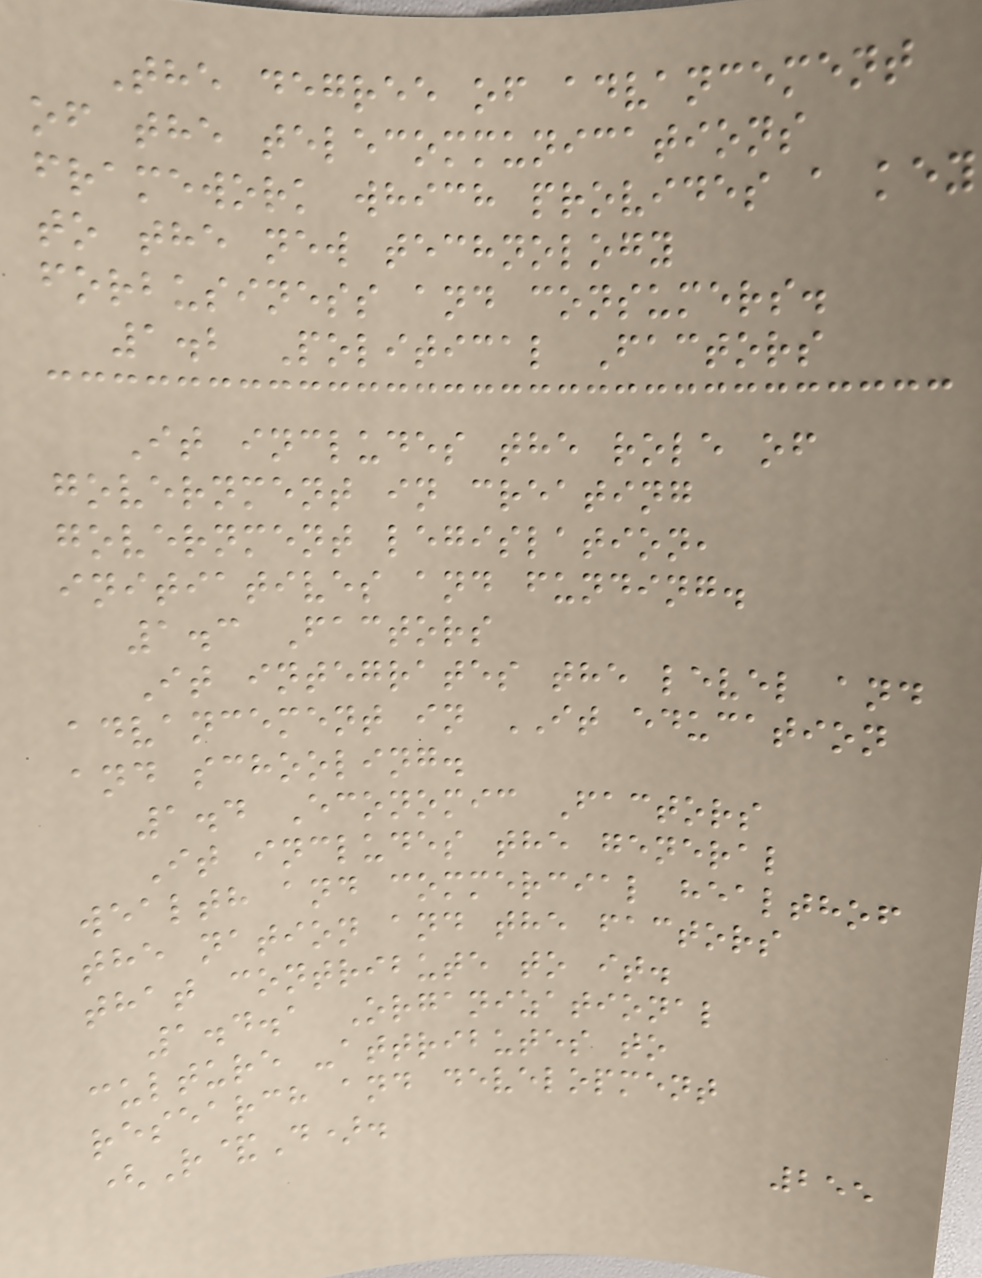The degree of advancement
of the telecommunications
framework which provides a key
to the new technology
forbusiness and consumers.
1.2 Political Factors
It includes the role of
government in creating
government legislation,
initiatives and funding.
1.3 Factors
It integrates the level and
advancement in IT education
and schooling.
1.4 Economic Factors
It includes the general
wealth and commercial healthof
the nation and the factors
that contribute to it.
1.4.1 Organizational
culture -attributes to
research and development
(R&D).
255
